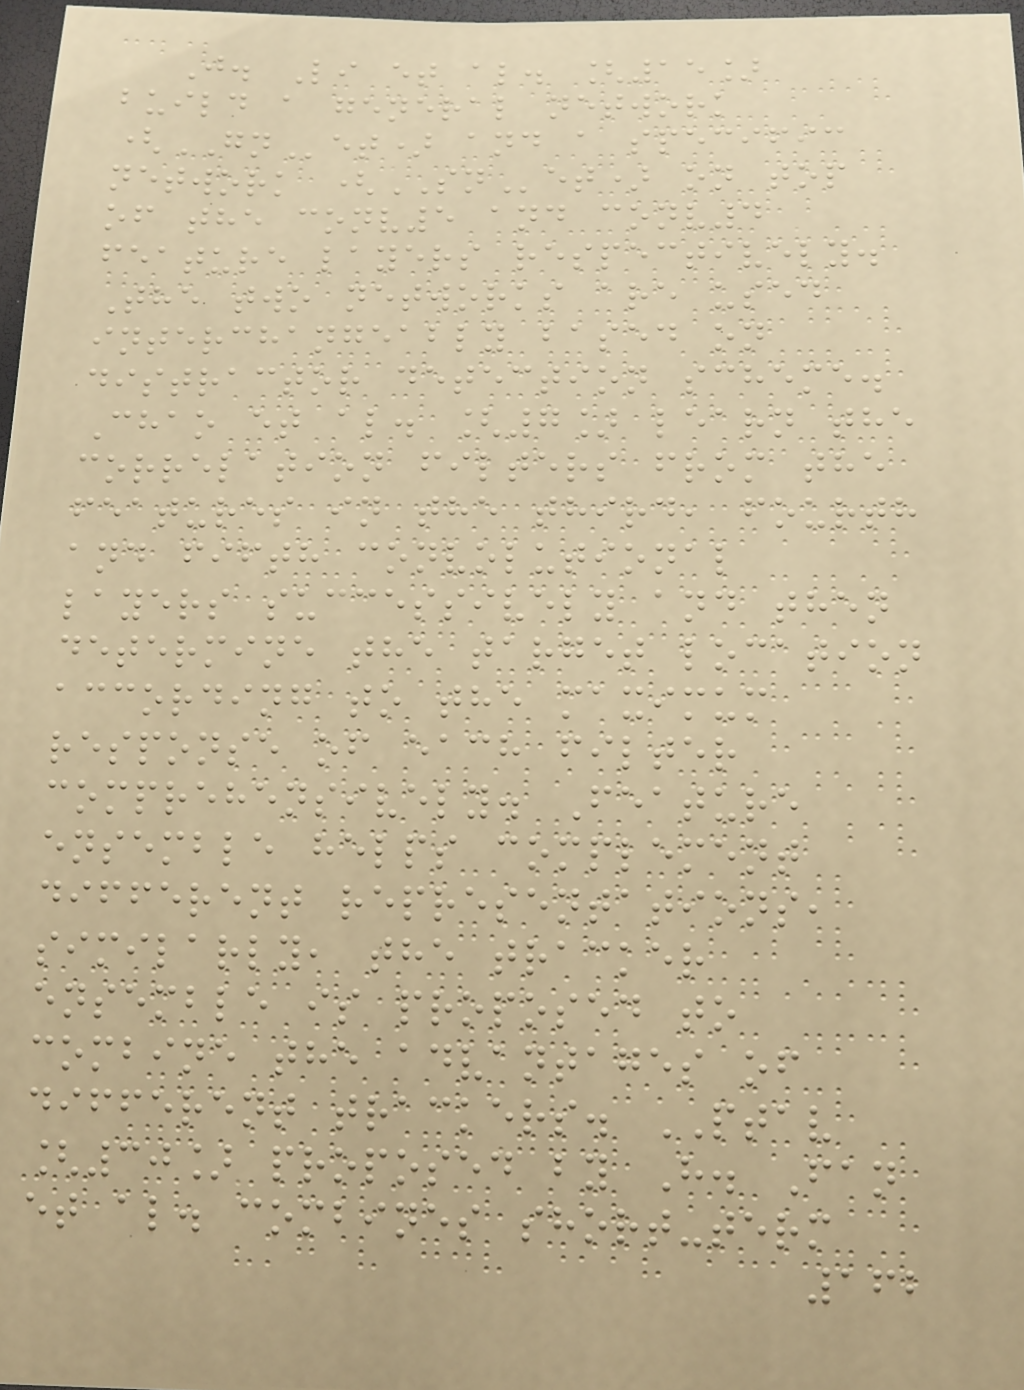J. Li et al. [15]
build a general network
(GNet) and a specific
network (SNet) on top
of the conv5 and conv4
feature layers respectively.
The two networks are used
interchangeably based on
distractor detection scheme.
Chao et al. [7] learn the
correlation filters from the
features in the third, fourth
and fifth convolutional
layers successively and then
determine the target location
according to the maximum
response of each filter
comprehensively. Feature
ensemble helps complement
different representations,
similarly, the tracker
ensemble is proposed to
combine the advantages of
different trackers. PTAV
[30] proposed by H. Fan
et al. combines short-term
162
